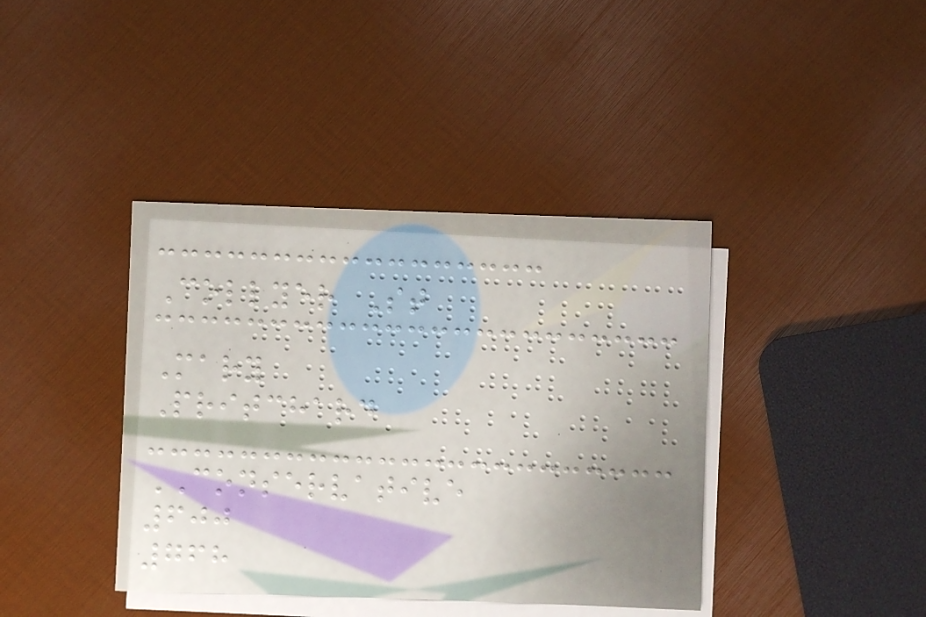Collyer St
Mary
Pritchard
CONSERVATIVE
600
768
